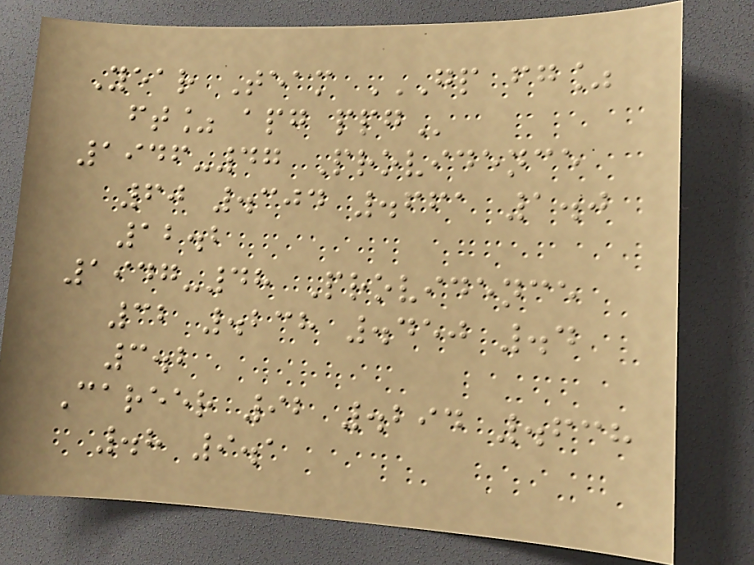Year Team GP FG%
FT% APG PPG
1946-47 Providence
60 .304 .661 1.0
12.2
1947-48 Providence
32 .238 .450 .4
3.2
Career 92 .294 .638
.8 9.1
